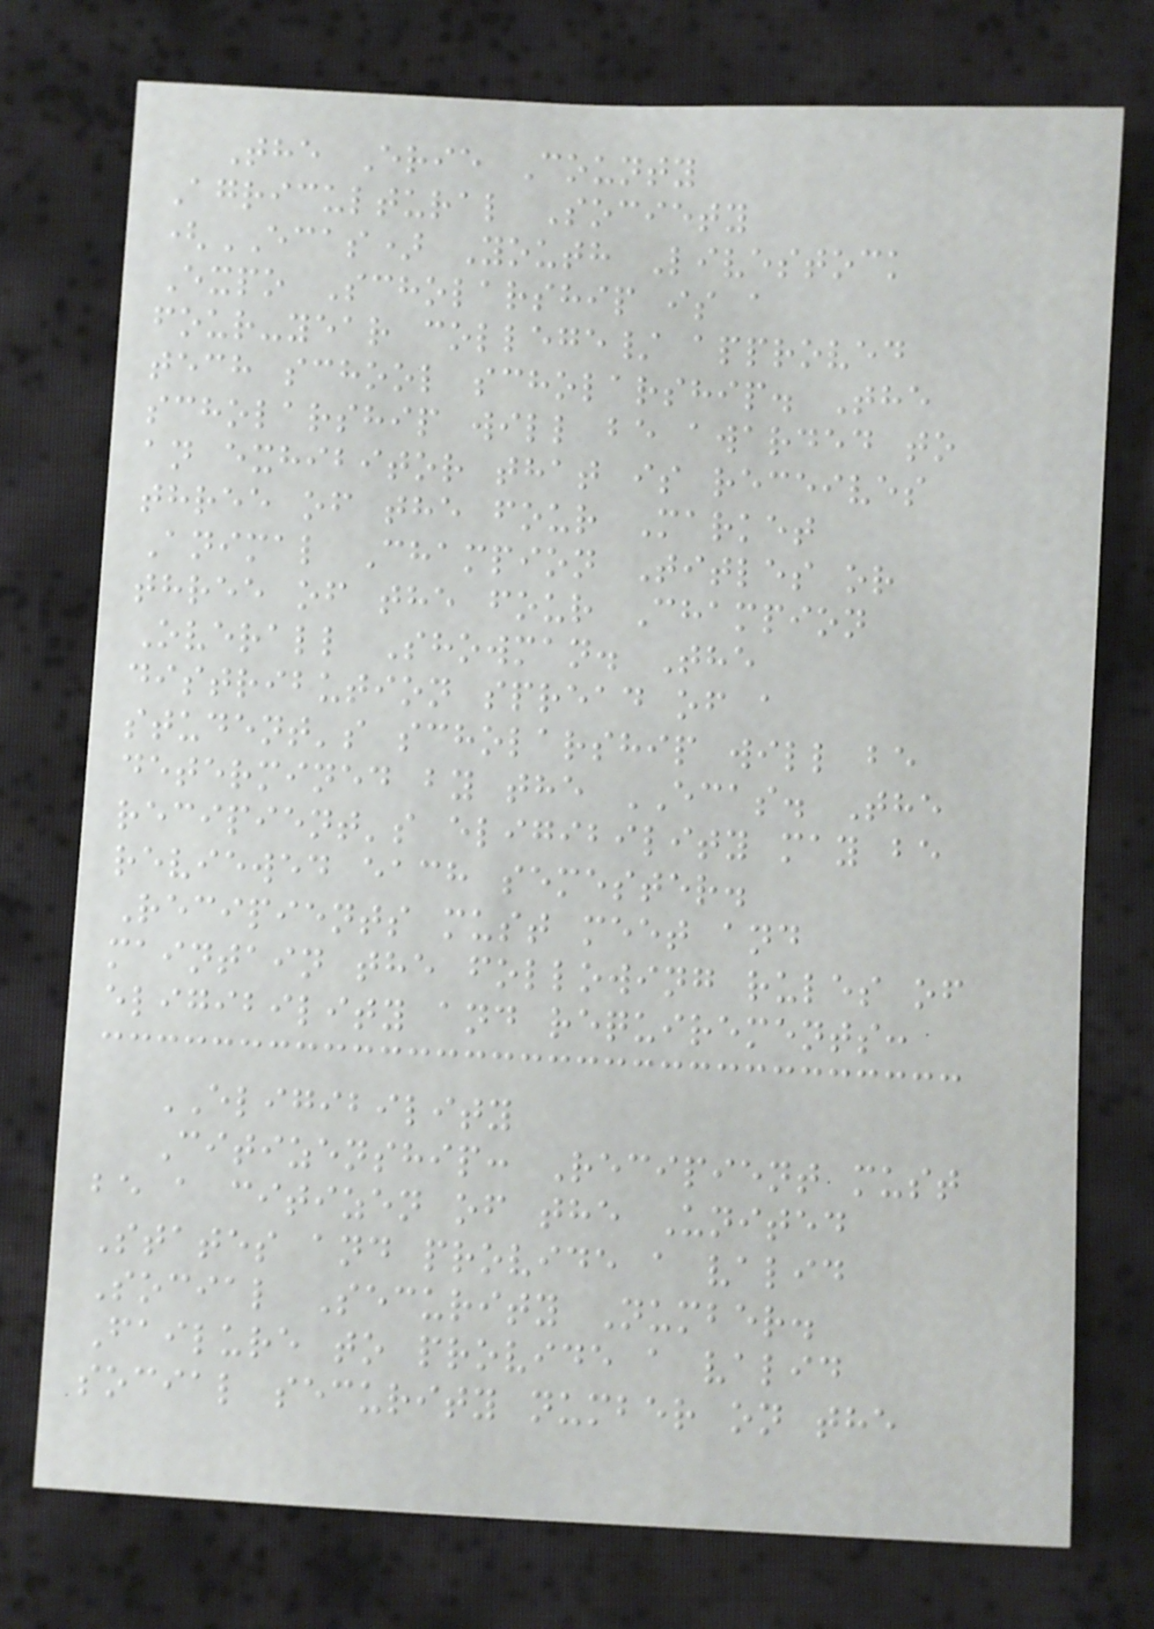The Erie County
Agricultural Society
(ECAS) Youth Livestock
Expo Scholarship is a
four-year college/ approved
tech school scholarship. The
scholarship will be awarded to
an exhibitor that is receives
three of the four Market
Animal Champion Titles or
three of the four Champion
Overall Showman. The
distribution spread of a
student's scholarship will be
determined by the ECAS. The
recipient's eligibility may be
reviewed each semester.
Recipients must meet and
maintain the following rules of
eligibility and requirements:
ELIGIBILITY
Citizenship: Recipient must
be a citizen of the United
States and provide a valid
Social Security Number.
Failure to provide a valid
social security number on the
